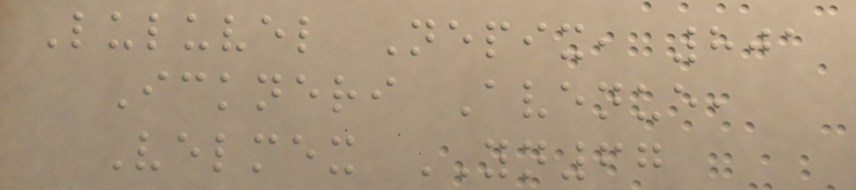Luluvel Nepix, 801
Ickneri Avenue,
Velmex YN67
